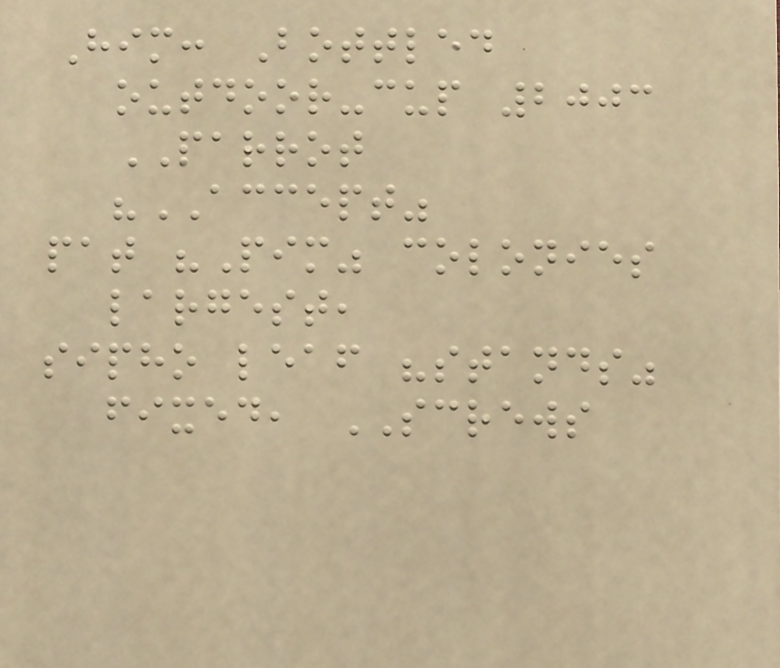Him: Bottled
outdoor-cup 2003
PARROT
"ACCEPT"
pat "Pim" colonies
largest,
sipho leaf "stands"
fixed, SCREWS
